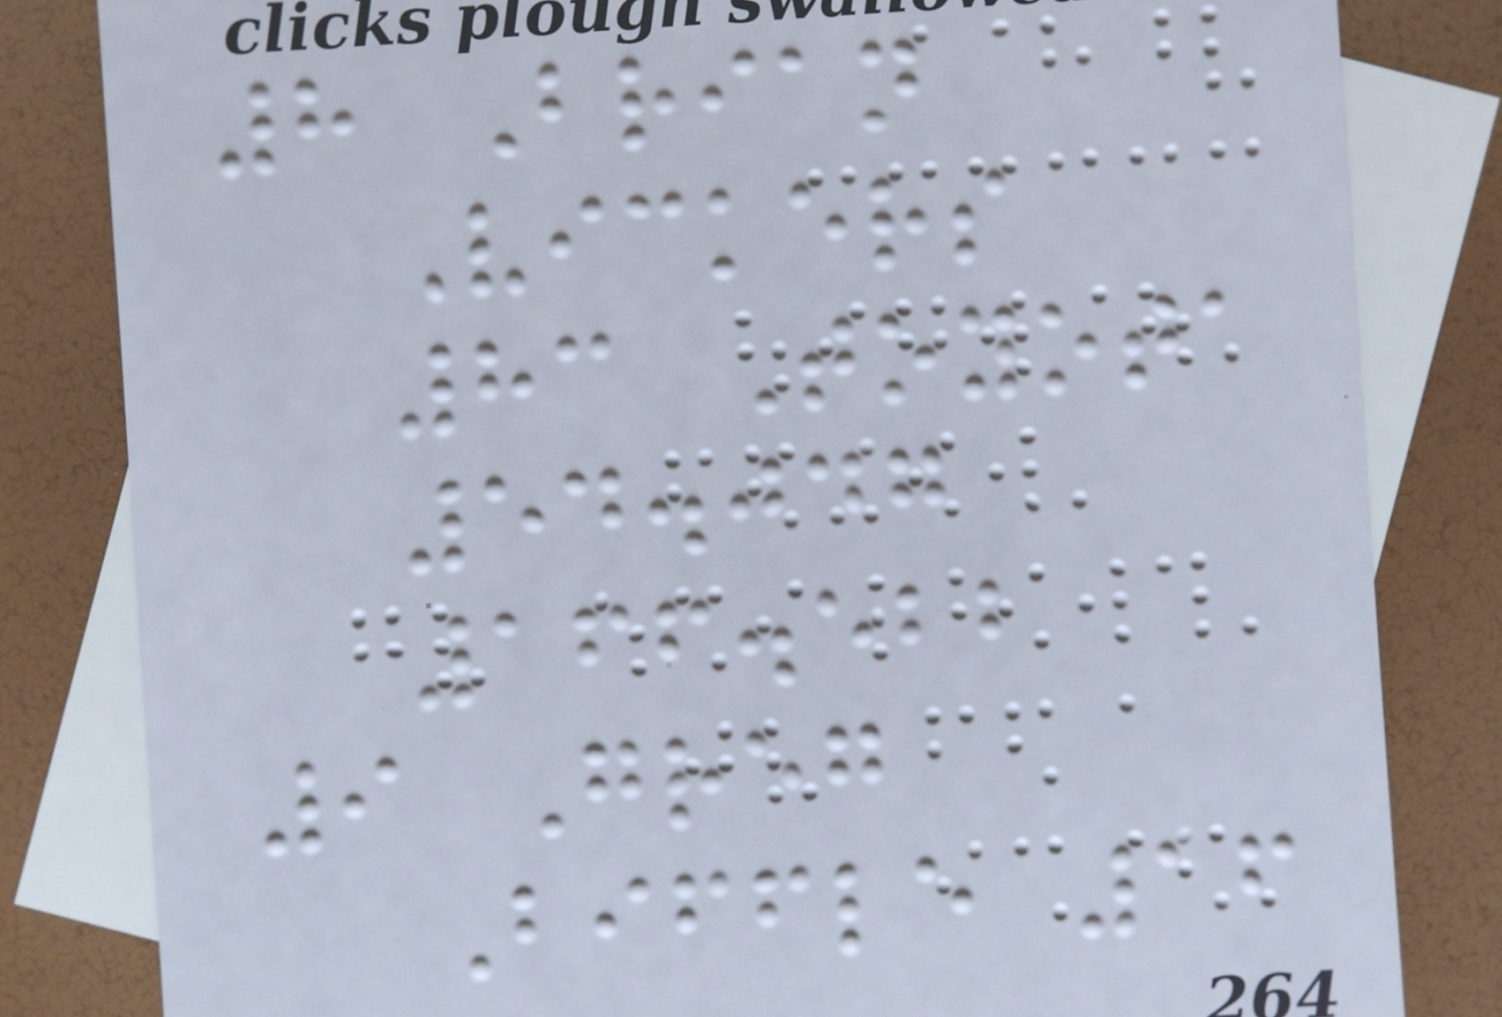8 Brian
Vickers
83 Toyota
54.047
166.522
9 Greg
Biffle 16
